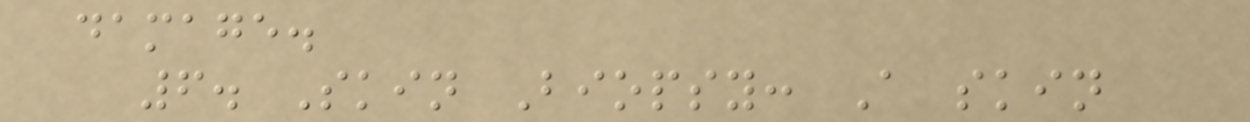damage.
6. Skin Biopsy: A skin
